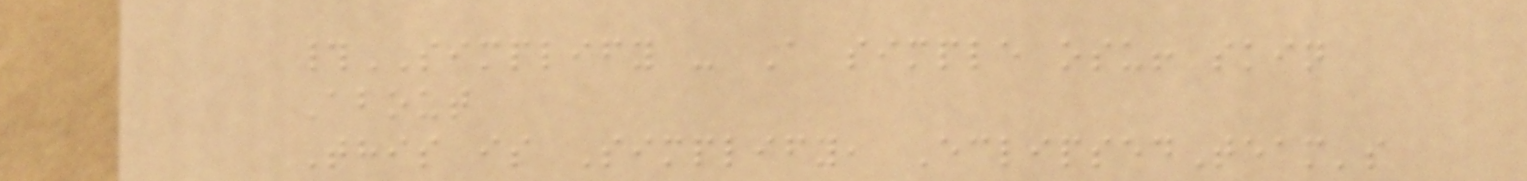#SIMPLIFY - A simple osu! skin
About
This is Simplify, EclipsedTeam's
